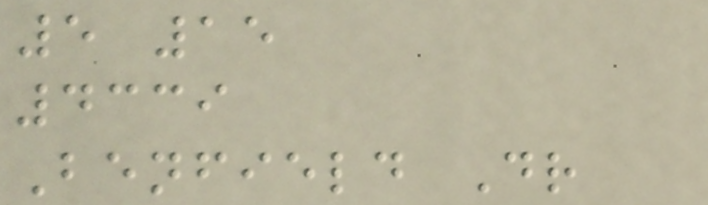5 15
4339
Benfield Dr
